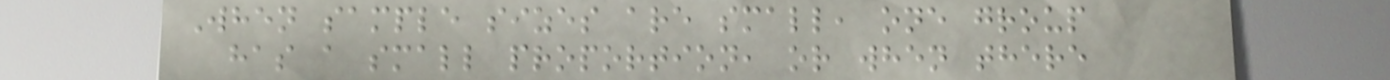When sample sizes are small, one group
has a small proportion, or when there
